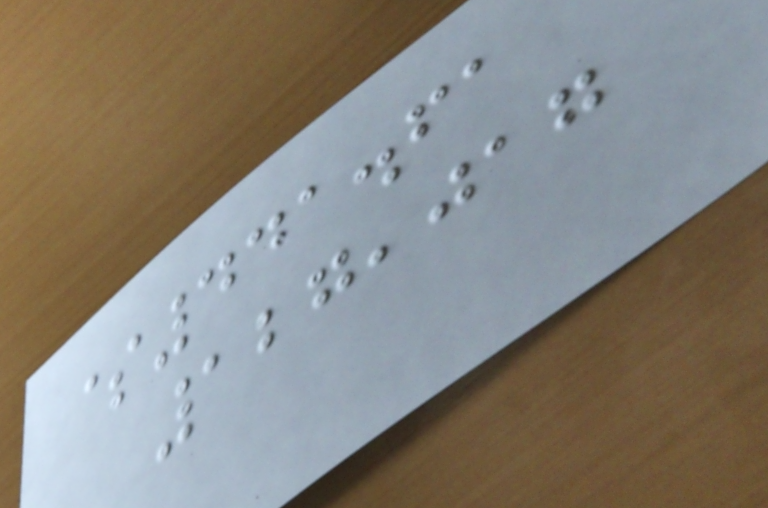$441.61
127,017
